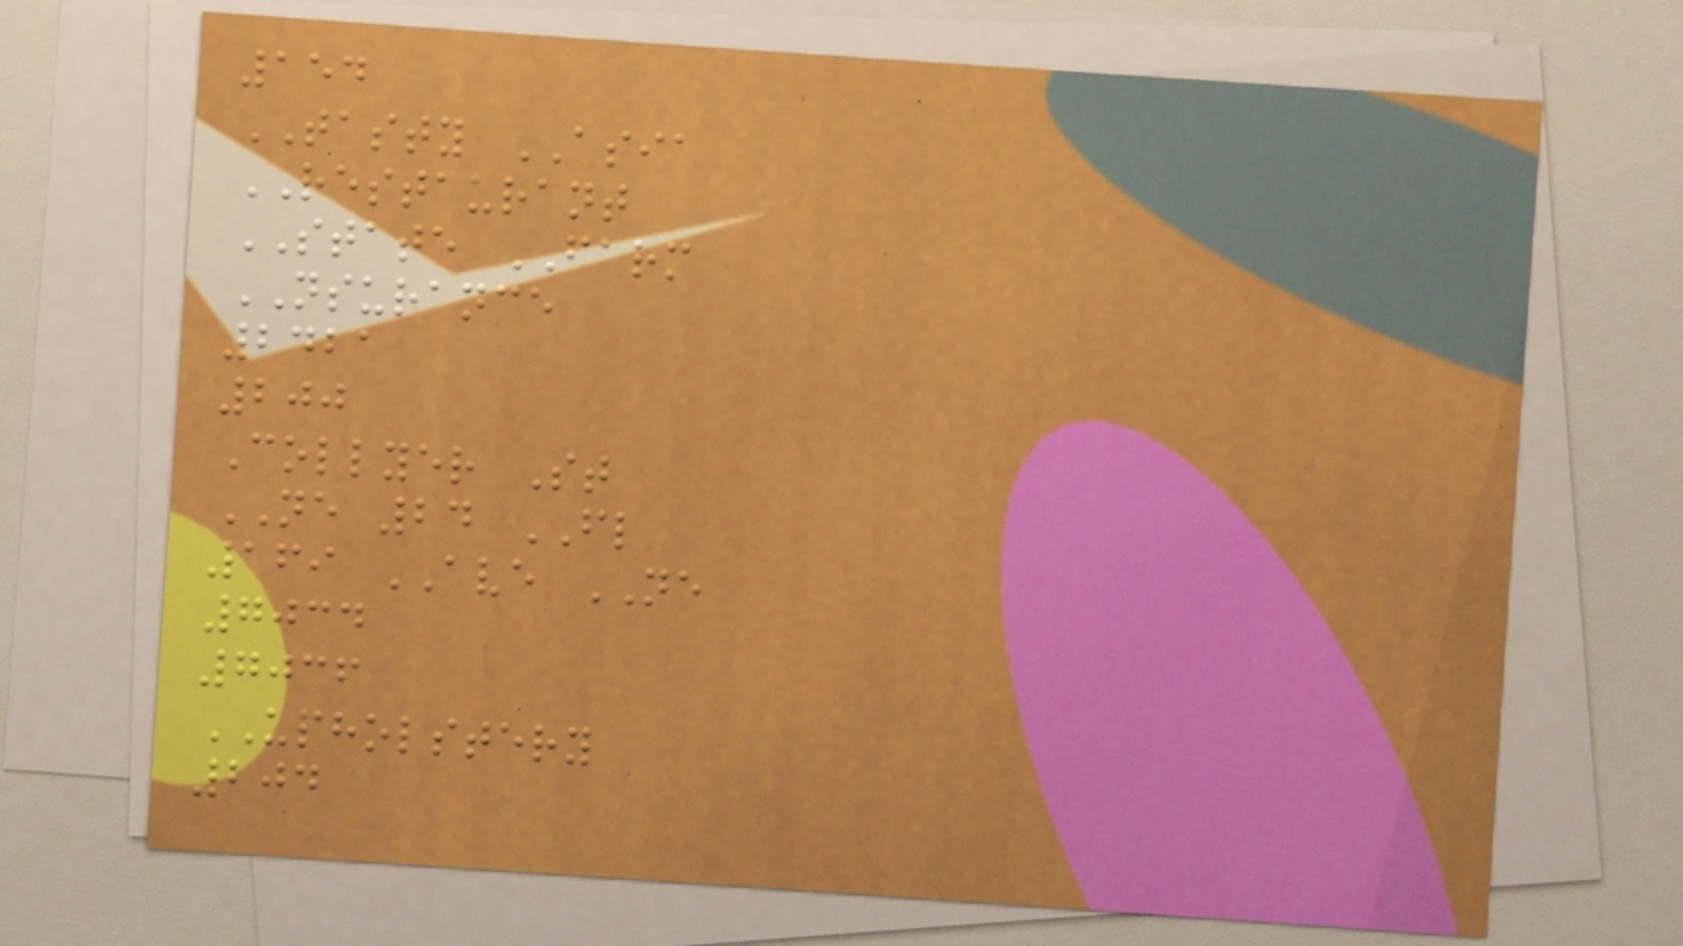154
TASTY ASIA
RESTAURANT
STATE FARM
NSURANCE
2421
200
Collyer St
NE 24 FL
169 AVE NE
7034
7036
UPHOLSTERY
204
